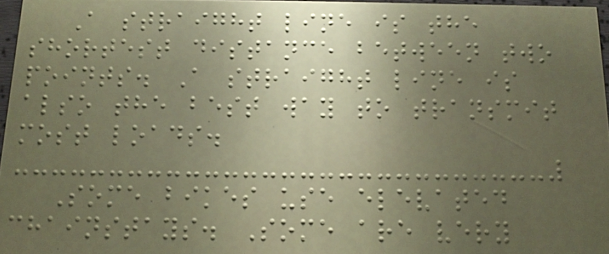A straight line is the
shortest distance between two
points. A straight line is
also the best way to transmit
most loads.
Some bikes use elevated
chainstays. Some are very
